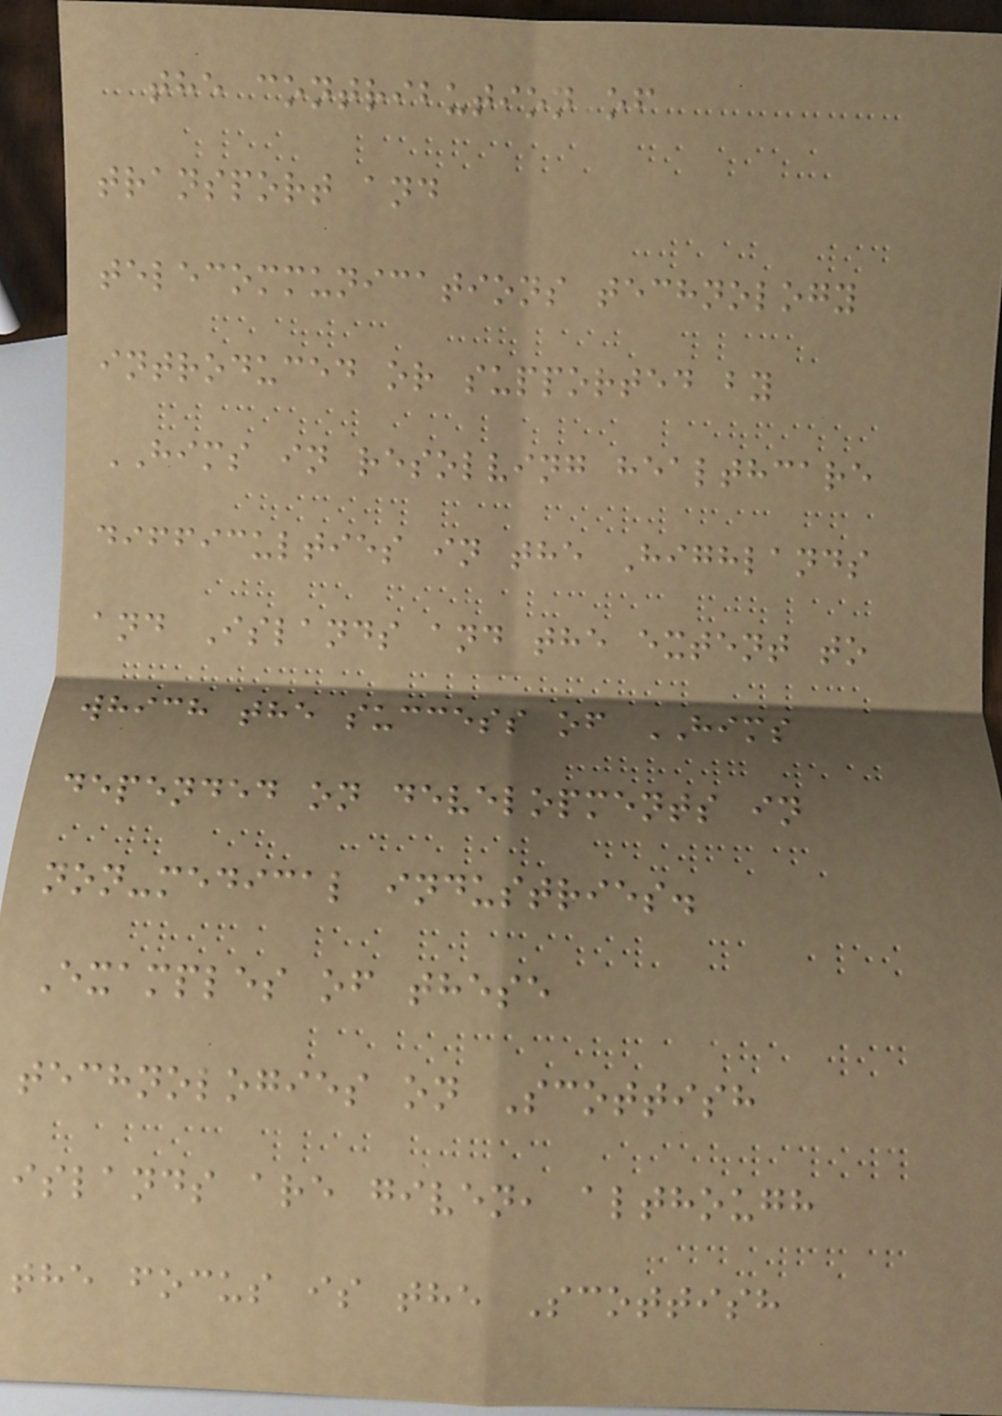the contribution of
transport and
telecommunications technology
introduced or supported by
HIMS in resolving healthcare
difficulties in the Highlands
and Islands and the extent to
which the success of HIMS
depended on developments in
non-medical industries.
Examples of these
technologies on Scottish
islands are given, although
the focus is the Scottish
